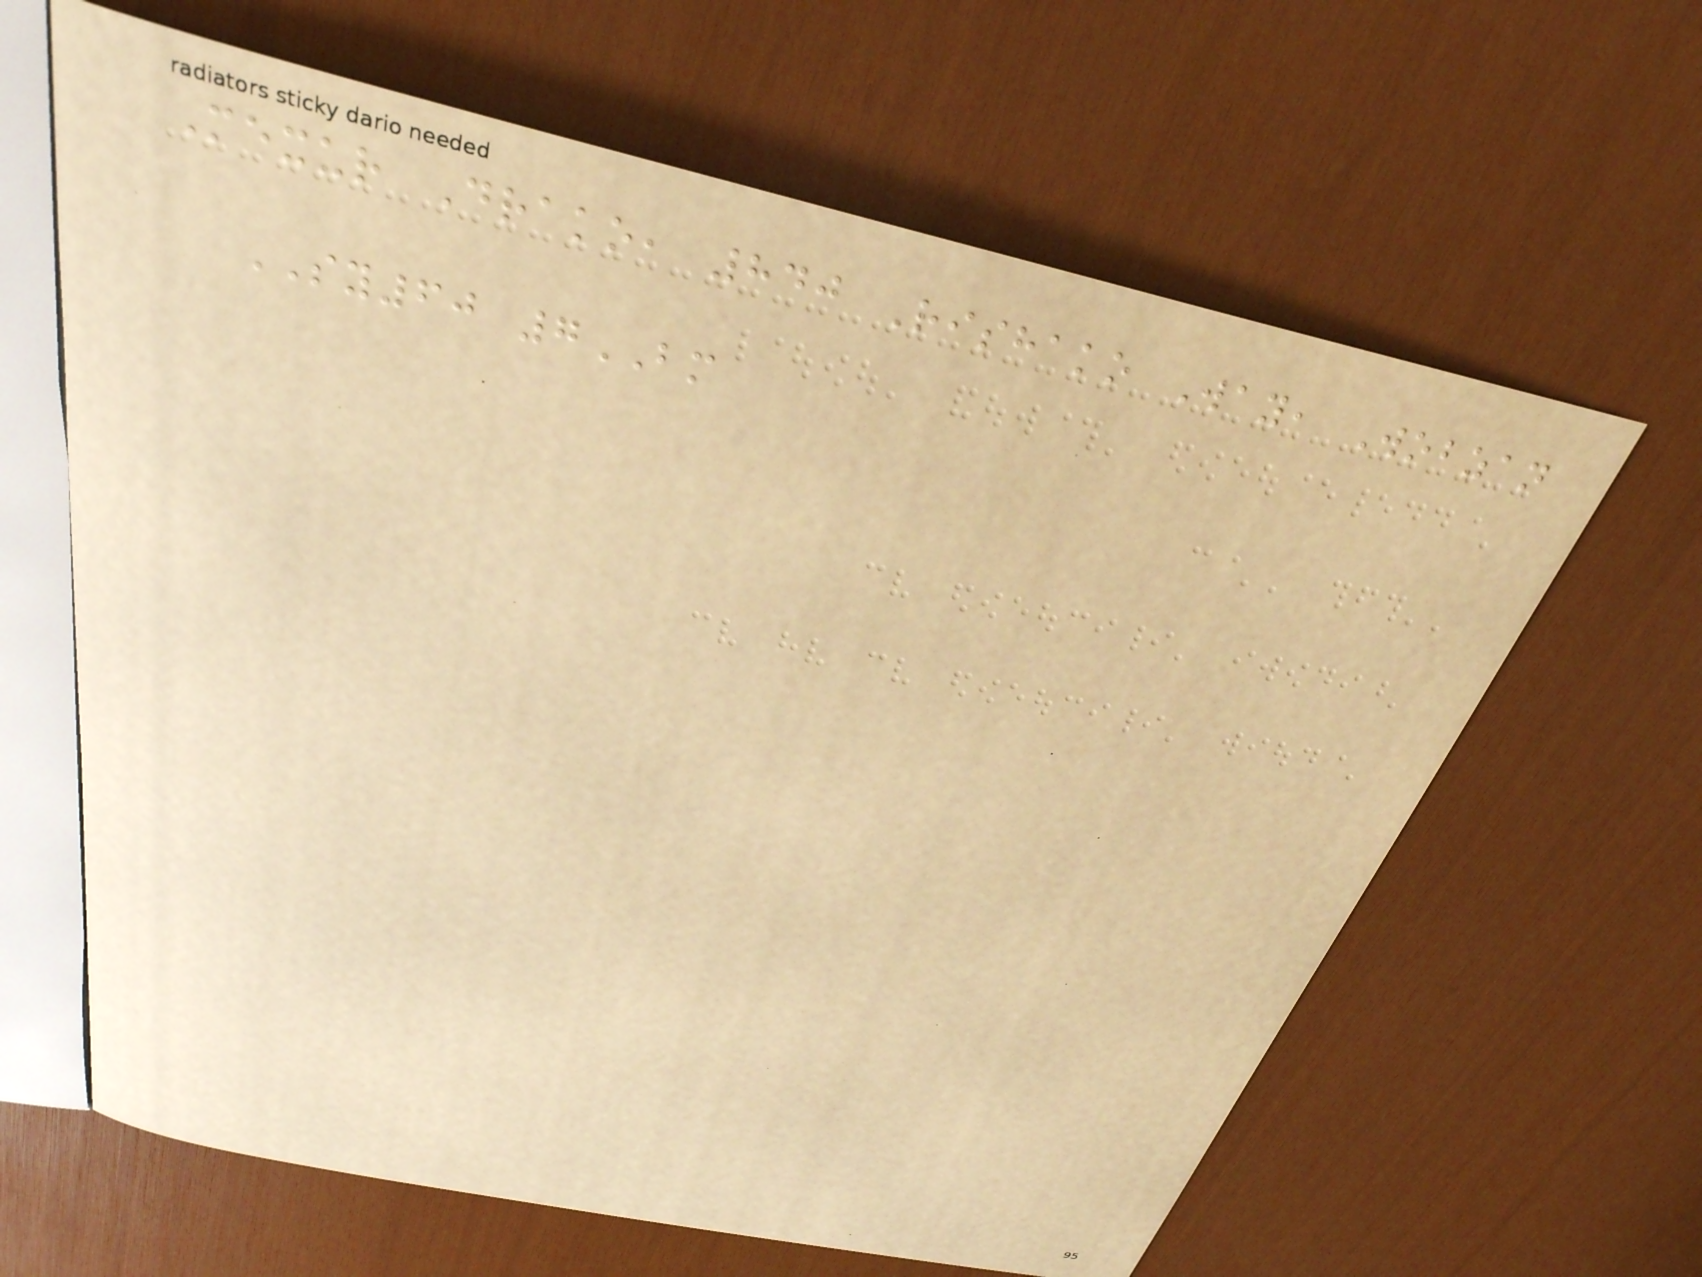Mexur Drako, 840 Rishako Way, Wobzan
SY60 7BM
